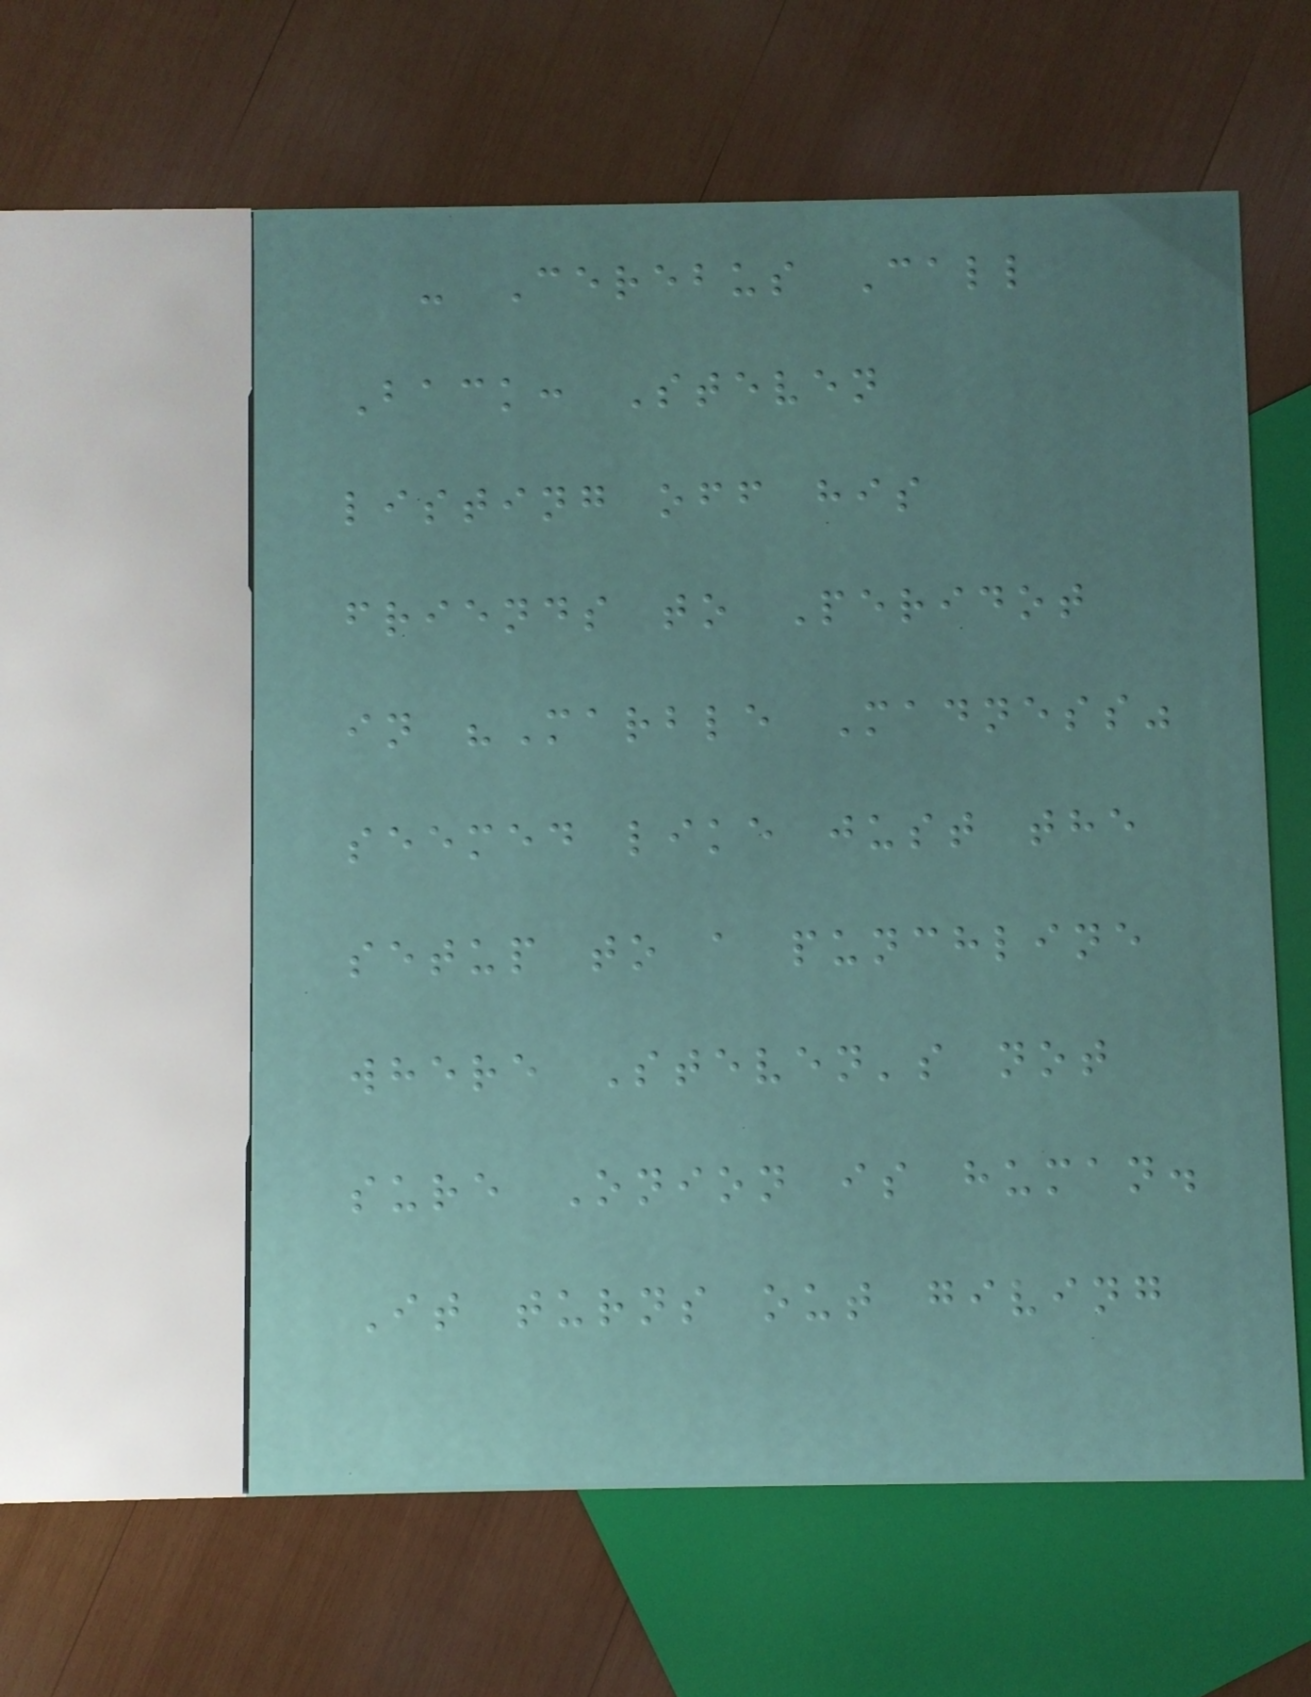- Cerebus Call
Back: Steven
listing off his
friends to Peridot
in "Marble Madness"
seemed like just the
setup to a punchline
where Steven's not
sure Onion is human.
It turns out giving
